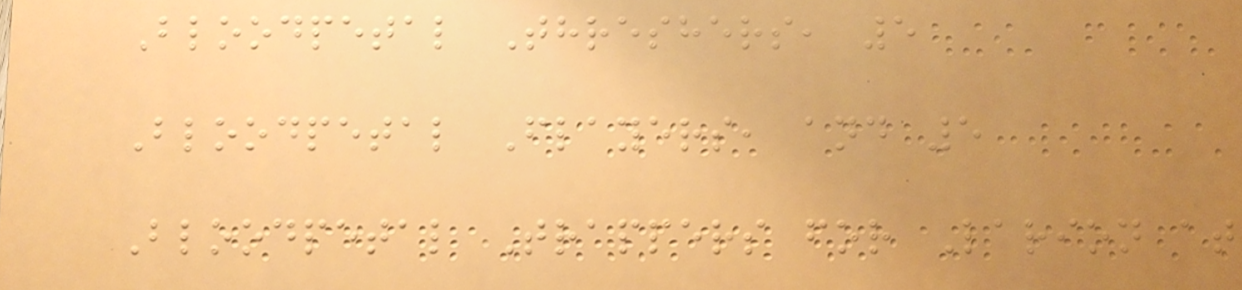Bloodpetal Threshers, 5
Bloodpetal Flayers, and 5
Bloodpetal Trappers for Larion at
